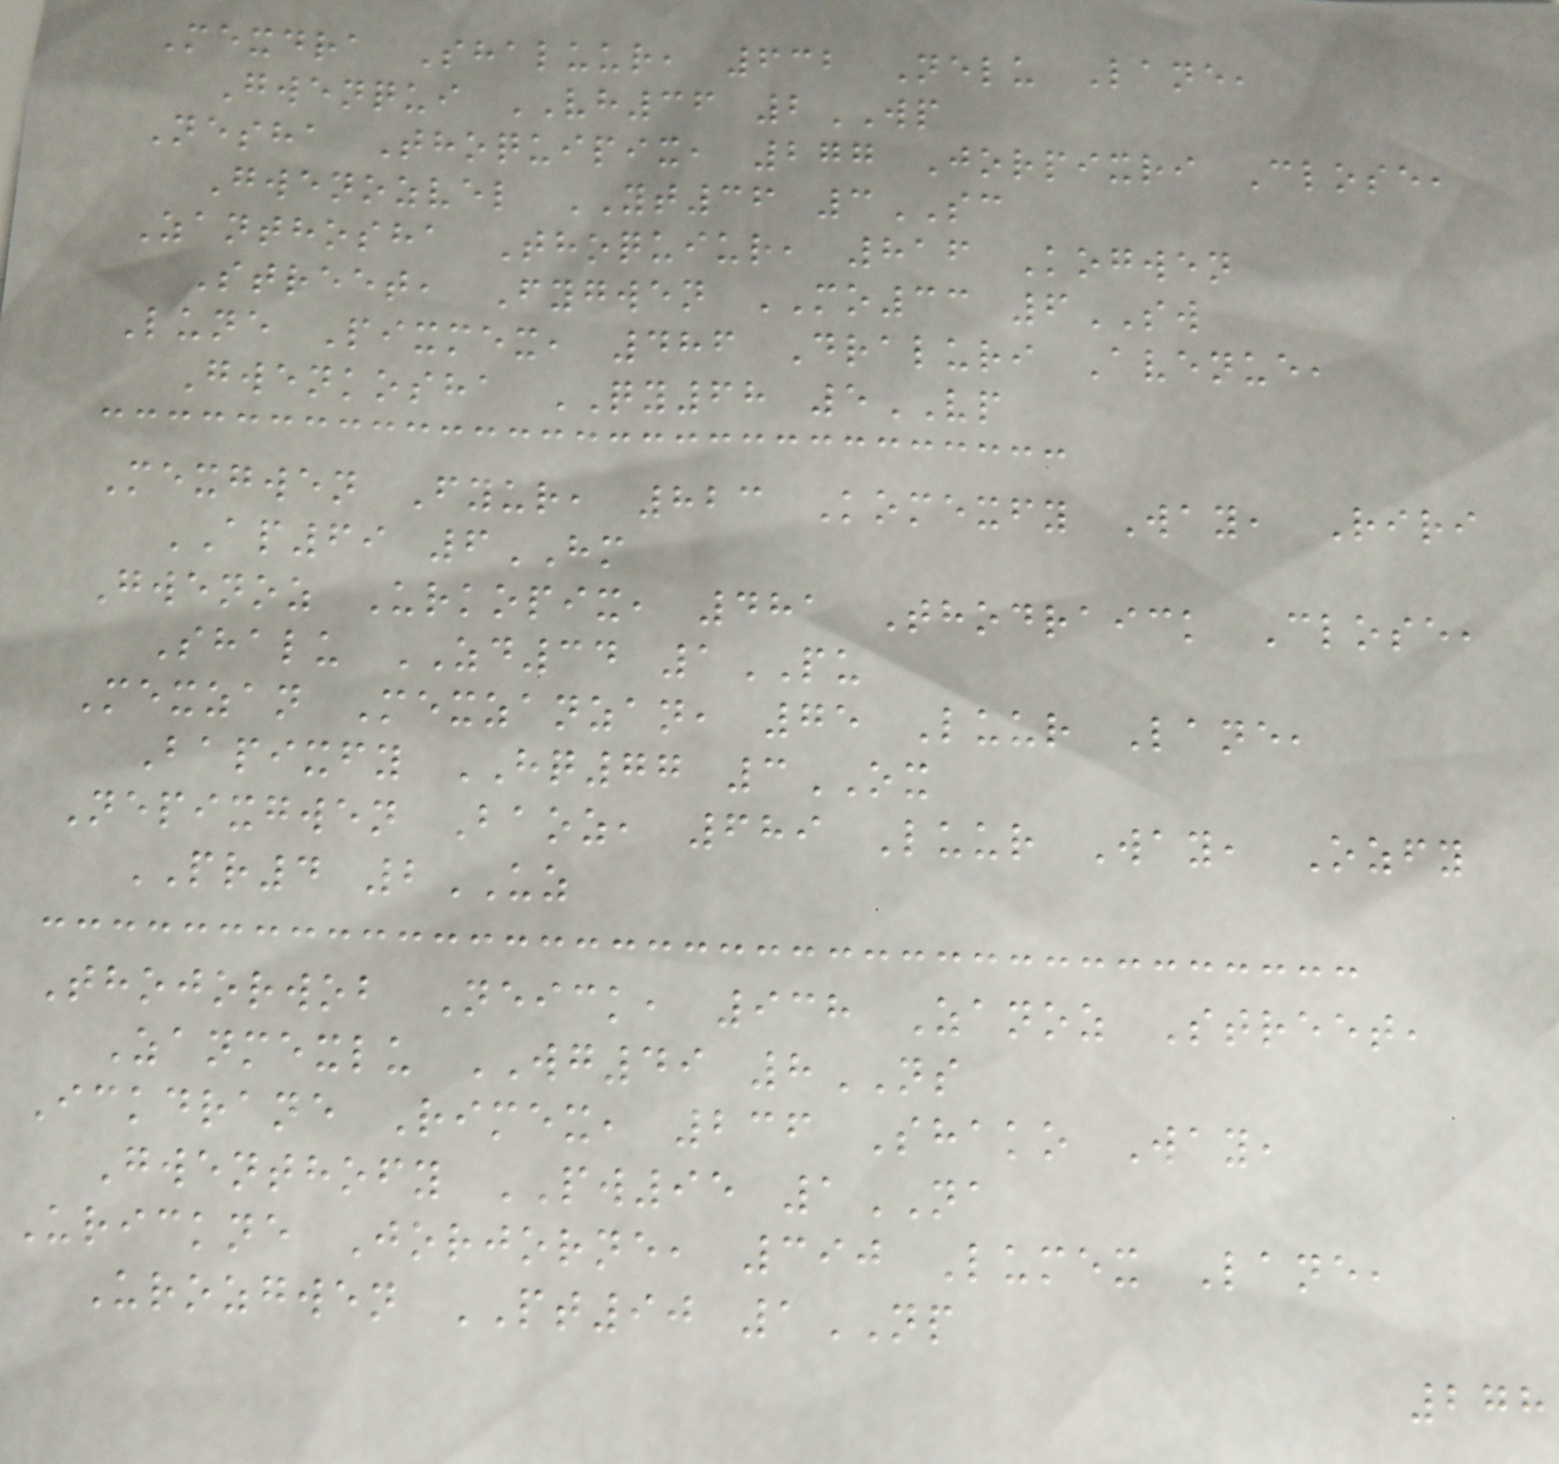Mexdra Shaluur, 632 Nelu Lane,
Gwenqui VH36 2WP
Nesha Thoquipix, 277 Jorpixri Close,
Gwenozvel YT36 3SC
Zanthosha Thoquiur, 816 Kogwen
Street, Fygwen MO33 6SW
Lune Pixmex, 486 Draluri Avenue,
Gwenkosha QY68 5VP
Mexgwen Fyur, 823 Komexfy Way, Riri
AP69 6HM
Gwenoz Urkopix, 481 Thodraick Close,
Shalu ZD34 1PU
Mexzan Mexzanzan, 75 Luur Lane,
Bapixfy HQ77 3OX
Nepixgwen Baoz, 689 Luur Way, Ozfy
PR4 2UZ
Thojorwob Neick, 938 Zanoz Street,
Zanmexlu WG49 8NS
Ickdrane Rimex, 236 Shako Way,
Gwenthofy PW95 1NA
Urickne Jorjorne, 390 Lumex Lane,
Urozgwen PT90 1NP
278
